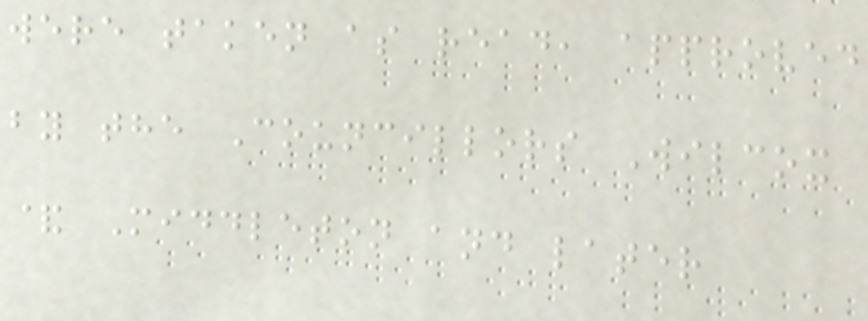were taken as read, approved
by the Councillors Wilcox
& Middleton and later
